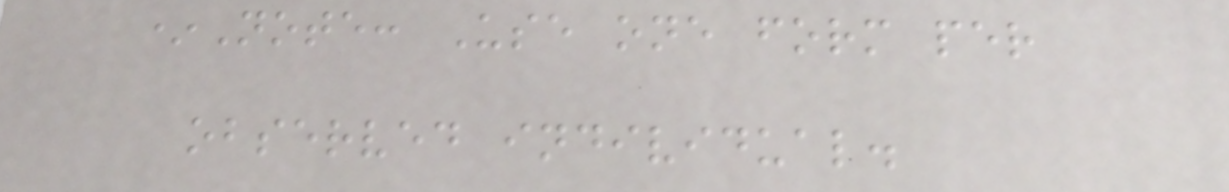*Note: Use one form per
observed individual.
